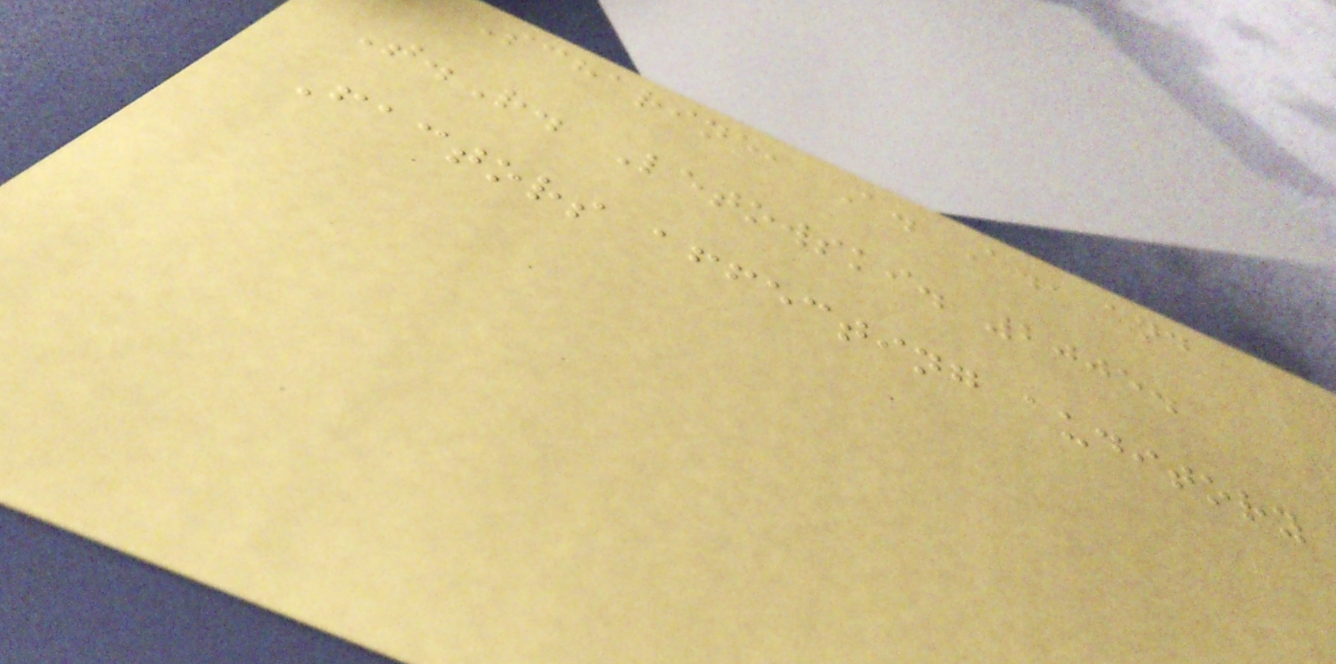Scharine, A. A., and
T.R. Letowski. 2005.
Factors affecting auditory
